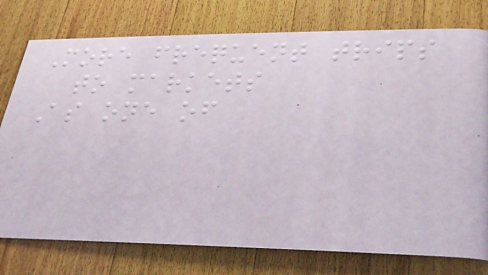More frequent trips
to markets
As one of
